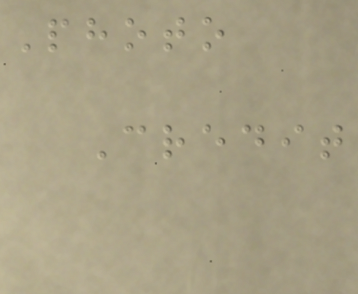Photo
Credit
